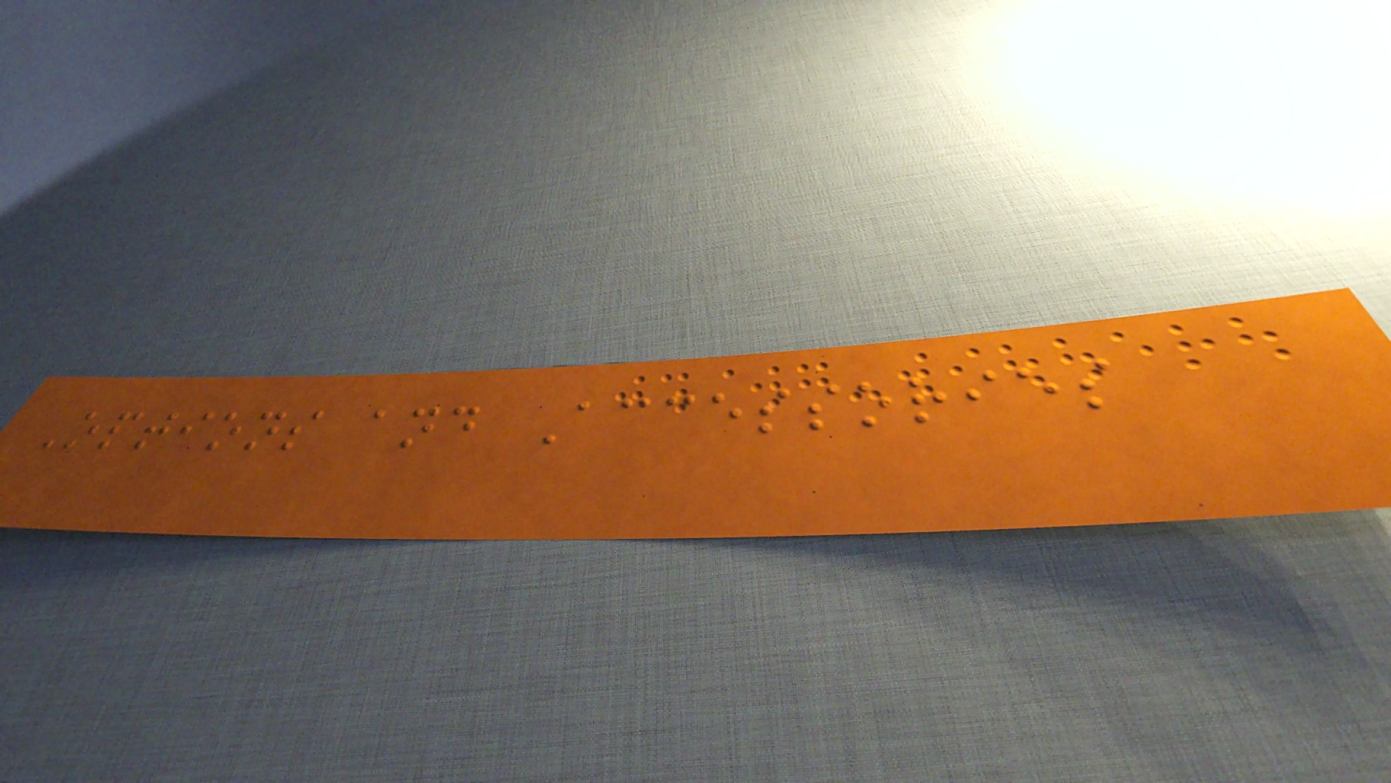Options and Accessories
